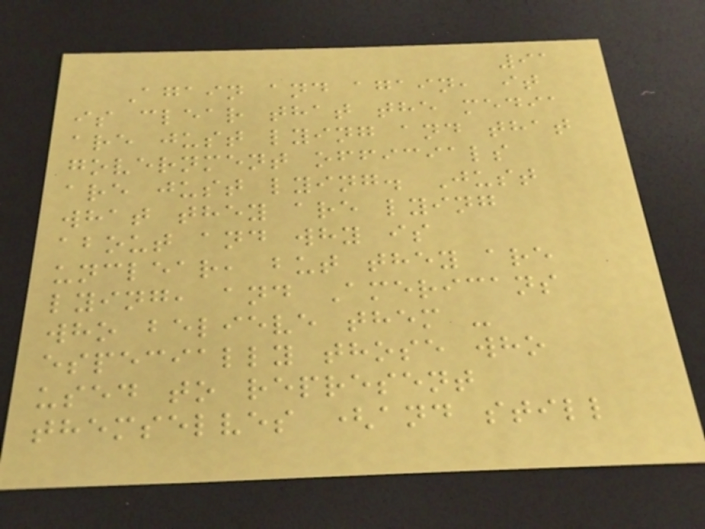91
Again and again, it
is clear that the media
are just lying and that
government officials
are just lying. Just
what they are lying
about and why is
unclear, but they are
lying, and Americans
who believe them -
especially those who
used to represent
themselves (and still
